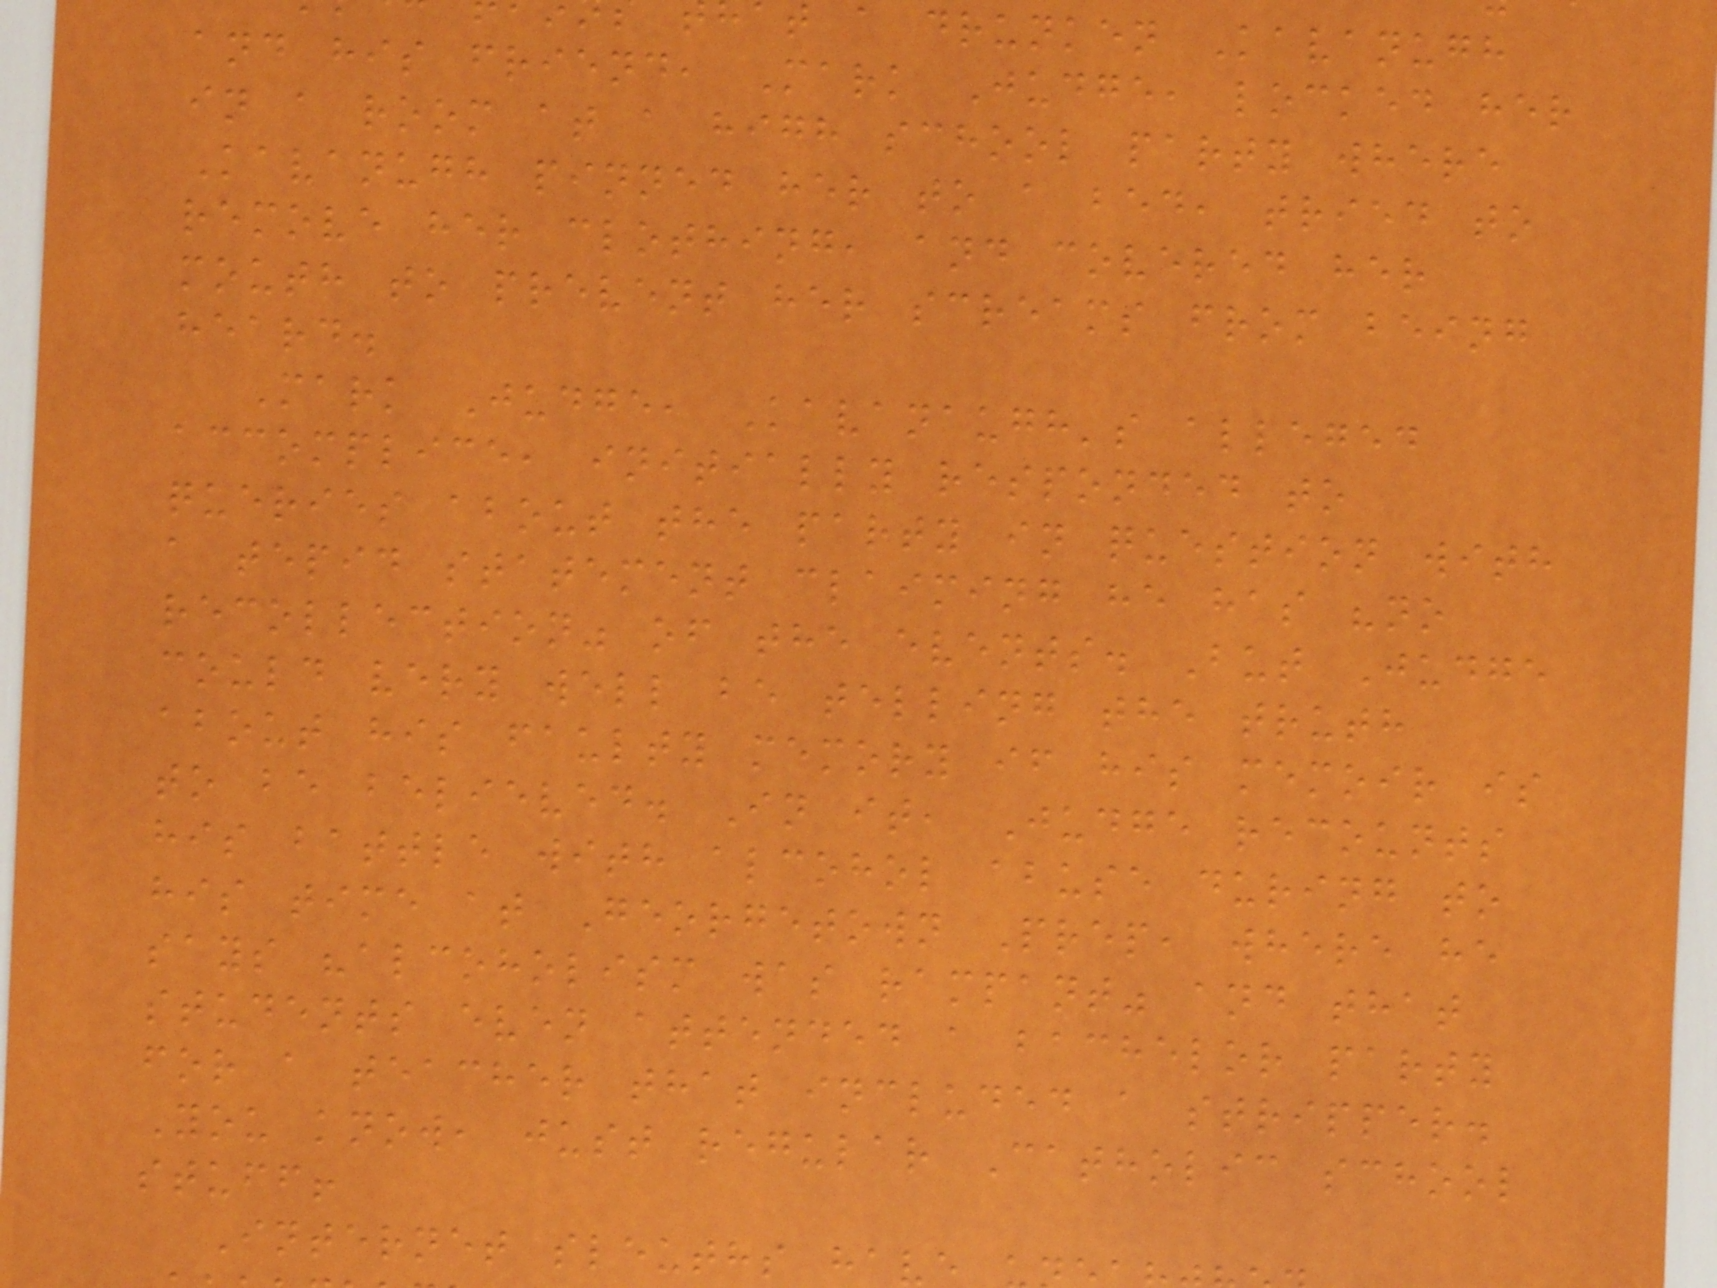at a drunken Kavanugh
and his friend, Mark Judge, locked her
in a room at a high school party where
Kavanugh pinned her to a bed, tried to
remove her clothing, and covered her
mouth to prevent her screams from being
heard.
Mark Judge, Kavanaugh's alleged
accomplice, initially responded to
queries about the party in question with
a tepid statement claiming he has "no
recollection" of the events. But Judge
could very well be telling the truth
about his faulty memory if his memoir is
to be believed. In it, Judge recounts
his battle with alcohol abuse during to
his time at Georgetown Prep, where he
says "alcoholism was rampant" and that
students even attended a bachelor party
for a teacher that included a stripper.
You know, just regular Catholic school
stuff!
Internet sleuths hav
